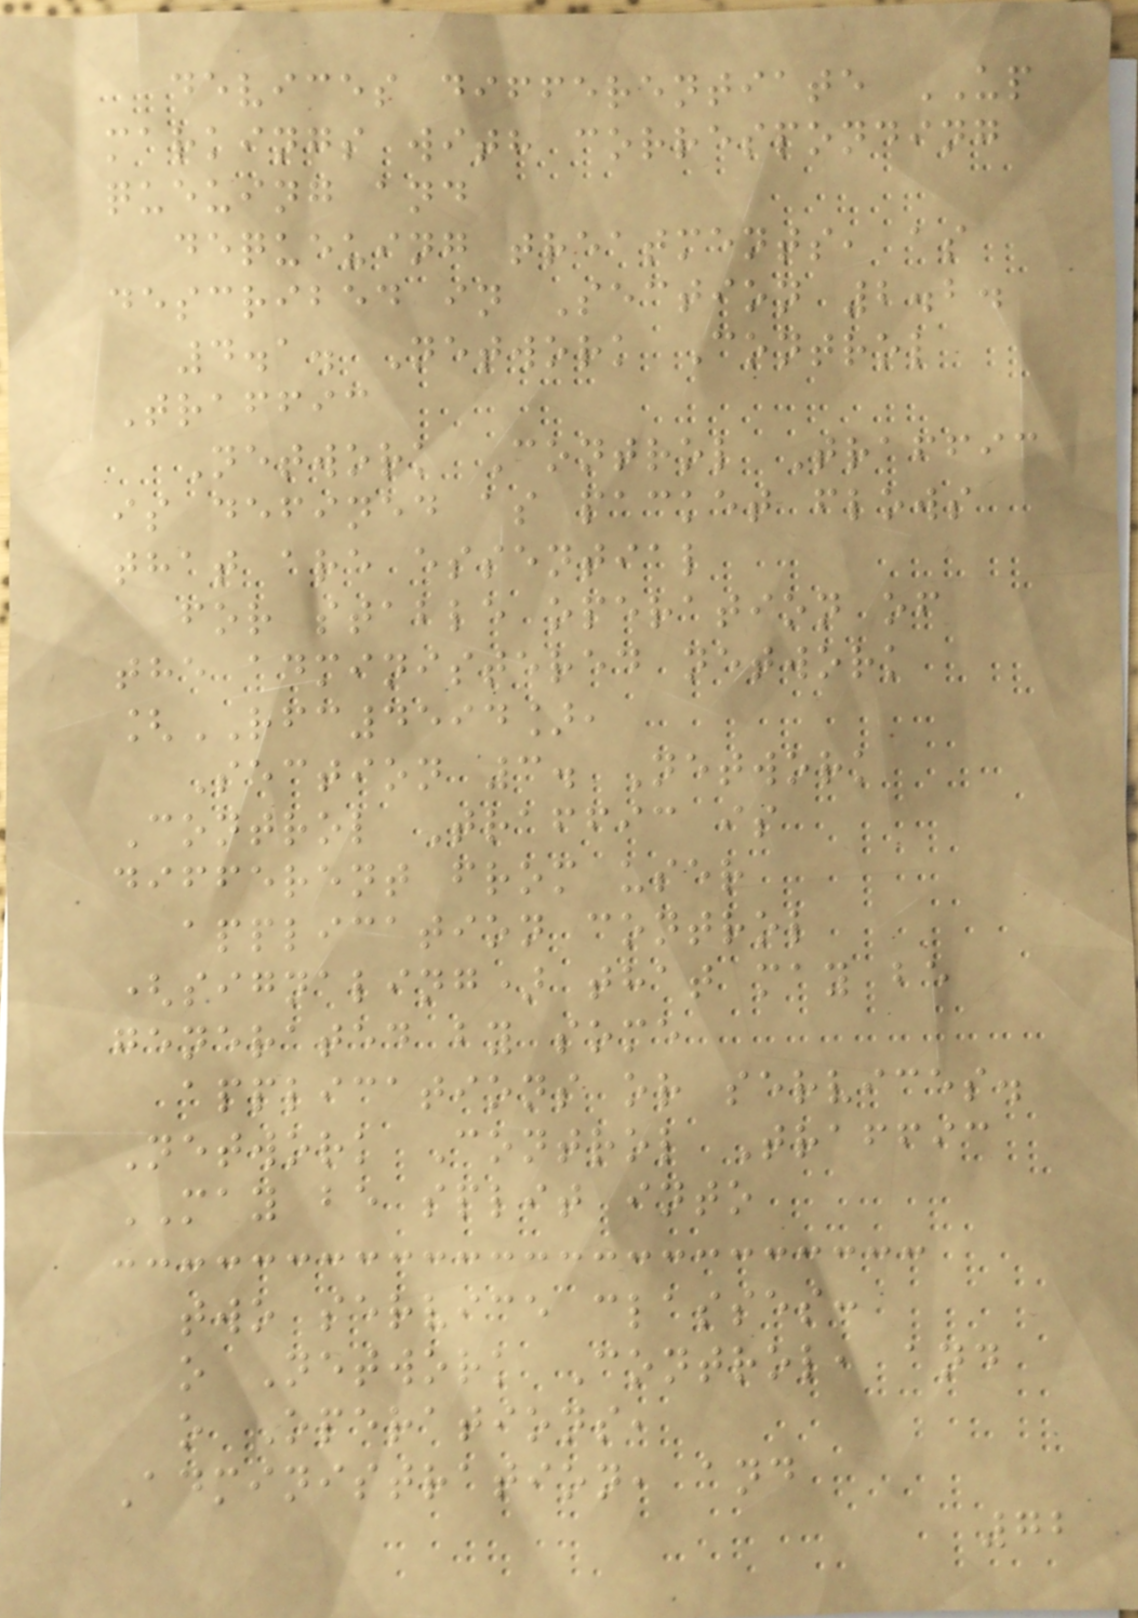devices differentiate UP
markings with corresponding
queuing and
dequeuing treatments, as
described in Section 2.2.
4.1. Network Control
Traffic
Network Control Traffic
is defined as packet flows
that are essential
for stable operation of
the administered network
[RFC4594],
Section 3. Network
Control Traffic is
different from user
application control
(signaling) that may be
generated by some
applications or services.
Network Control Traffic
MAY be split into
two service classes:
o Network Control, and
o Operations,
Administration, and
72
